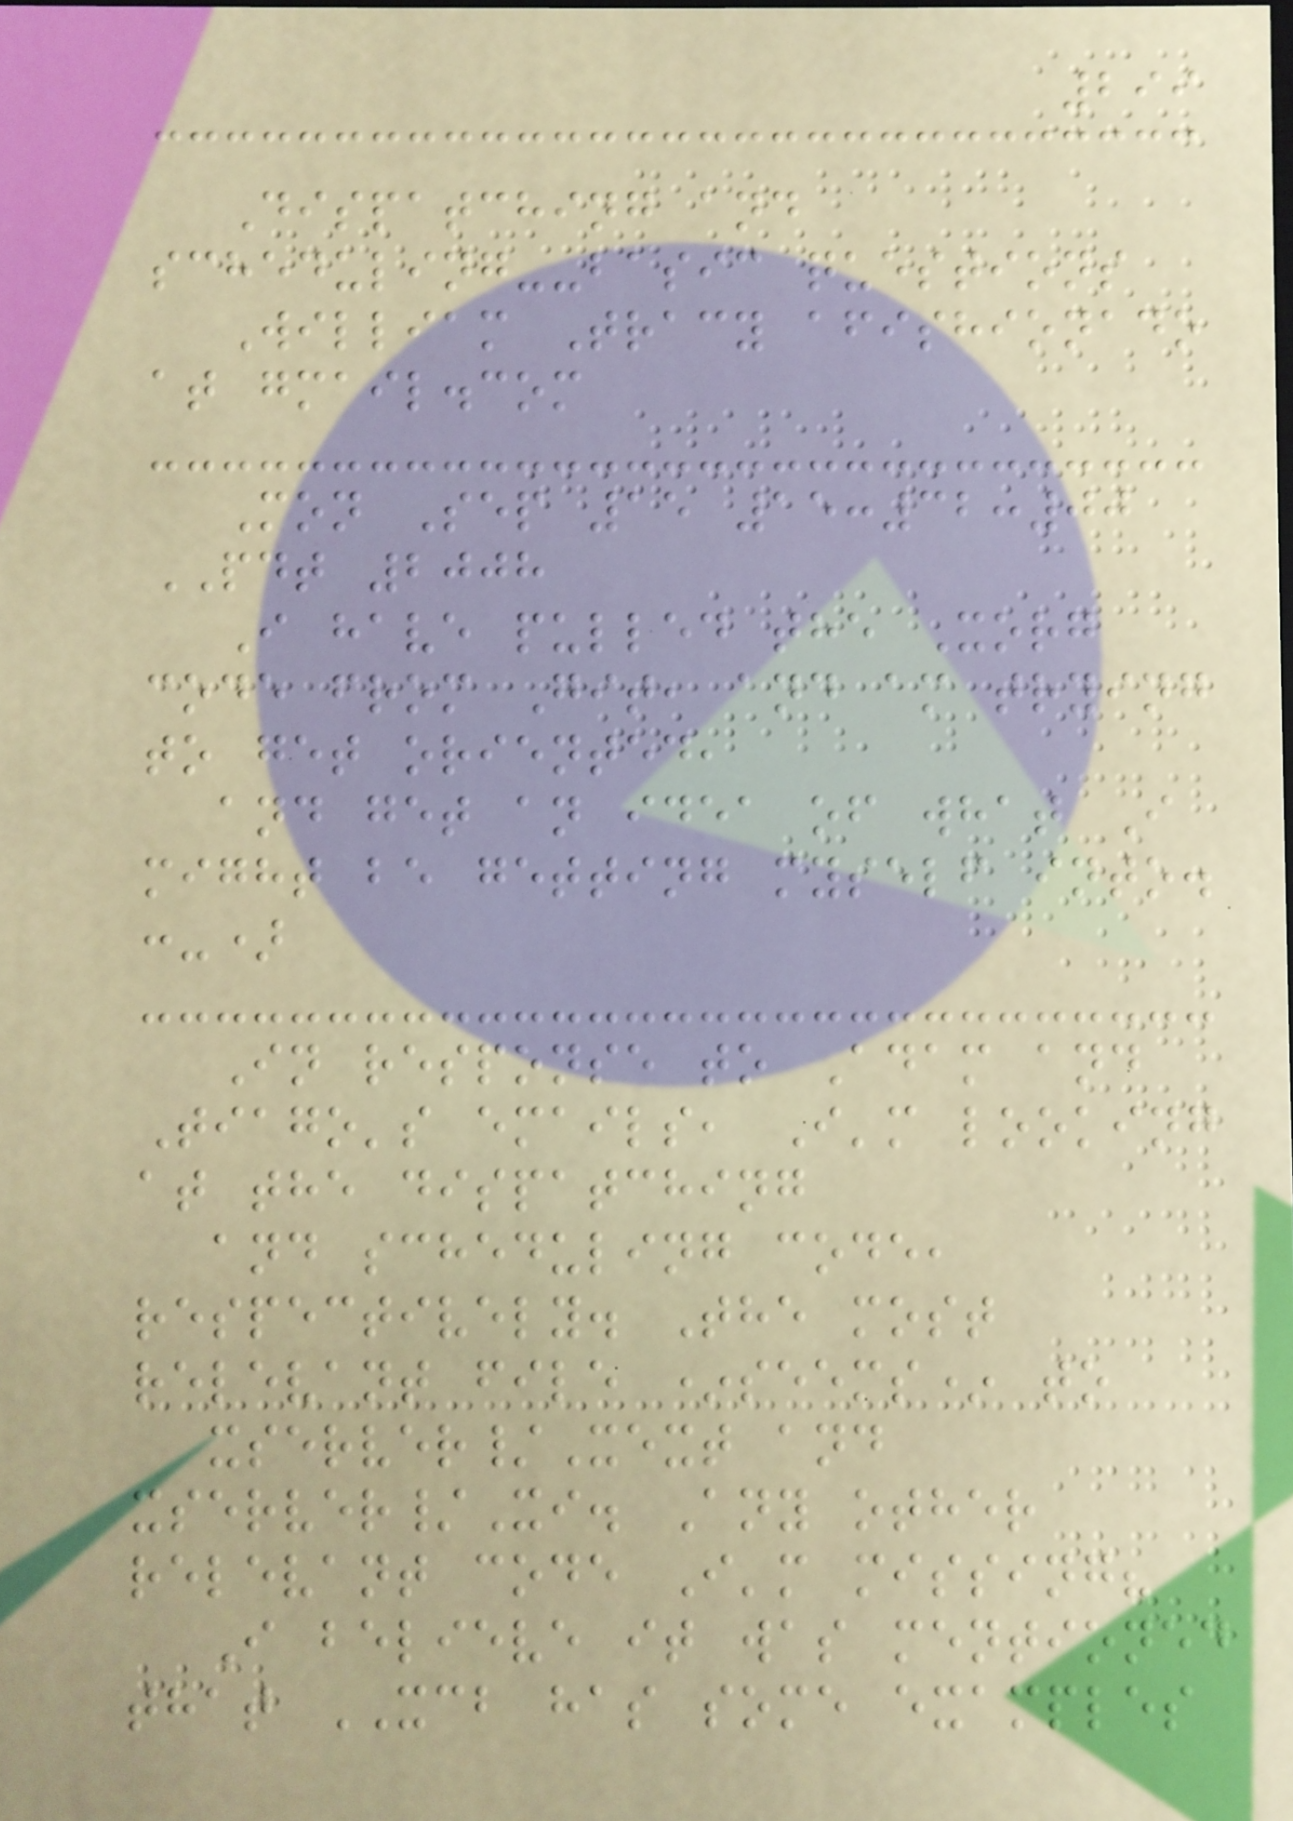299
Dispatching and
scheduling--basic questions
William Tracy afishionado
at gmail.com
Mon Sep 15 15:32:00
PDT 2008
I have pulled the Xorg
code from Git, and am trying
to get oriented,
and get an idea of what I
might be getting myself into.
:-)
In response to Adam and
Tiago's emails, I'm looking
at the dispatching
and scheduling code,
respectively. The most
relevant file *seems* to
xserver/Xext and
xserver/Xi. Any other
relevant code I'm missing?
I believe it was mentioned
that XCB has some examples
